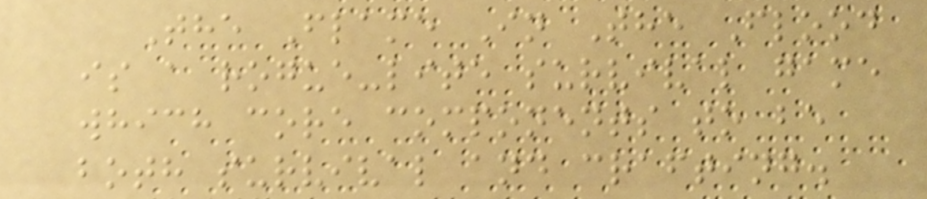The Flame In The Flood
is a rogue-lite survival game
which core components to be
both survival and crafting.
